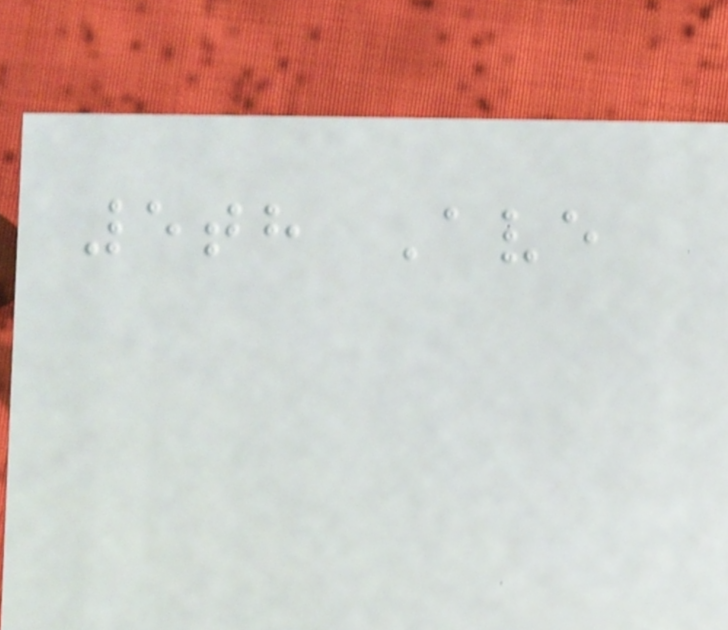5th Ave
